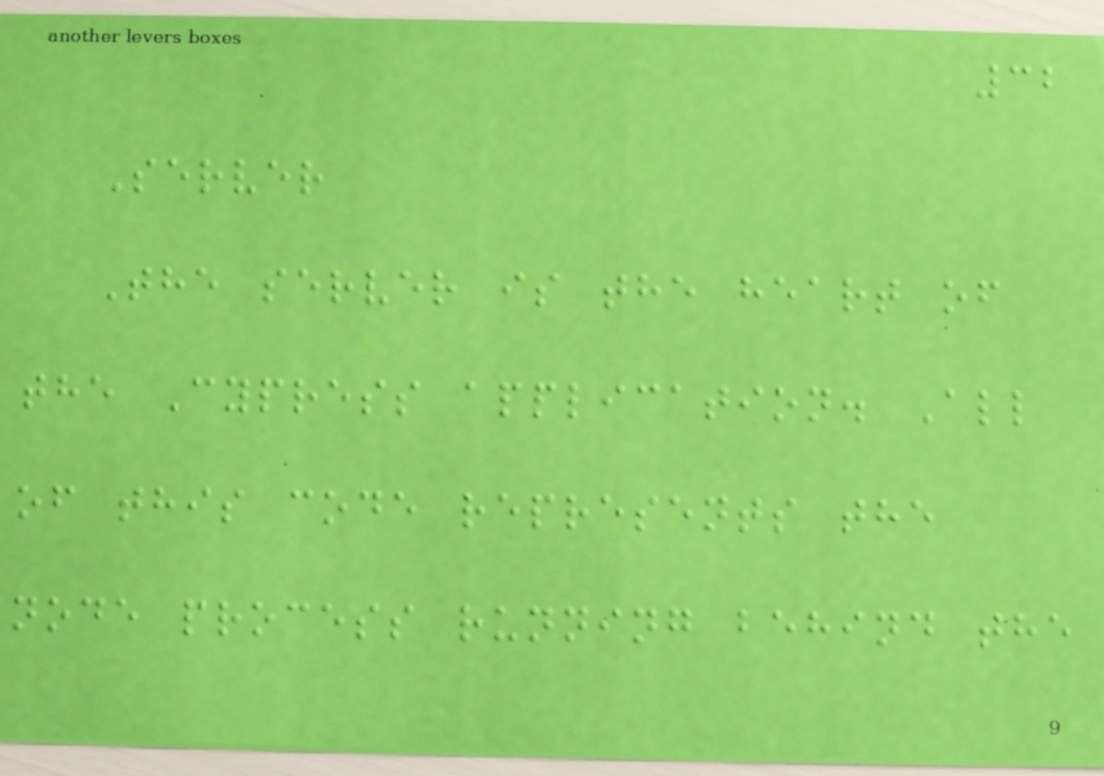32
Server
The server is the heart of
the Cypress application. All
of this code represents the
node process running behind the
